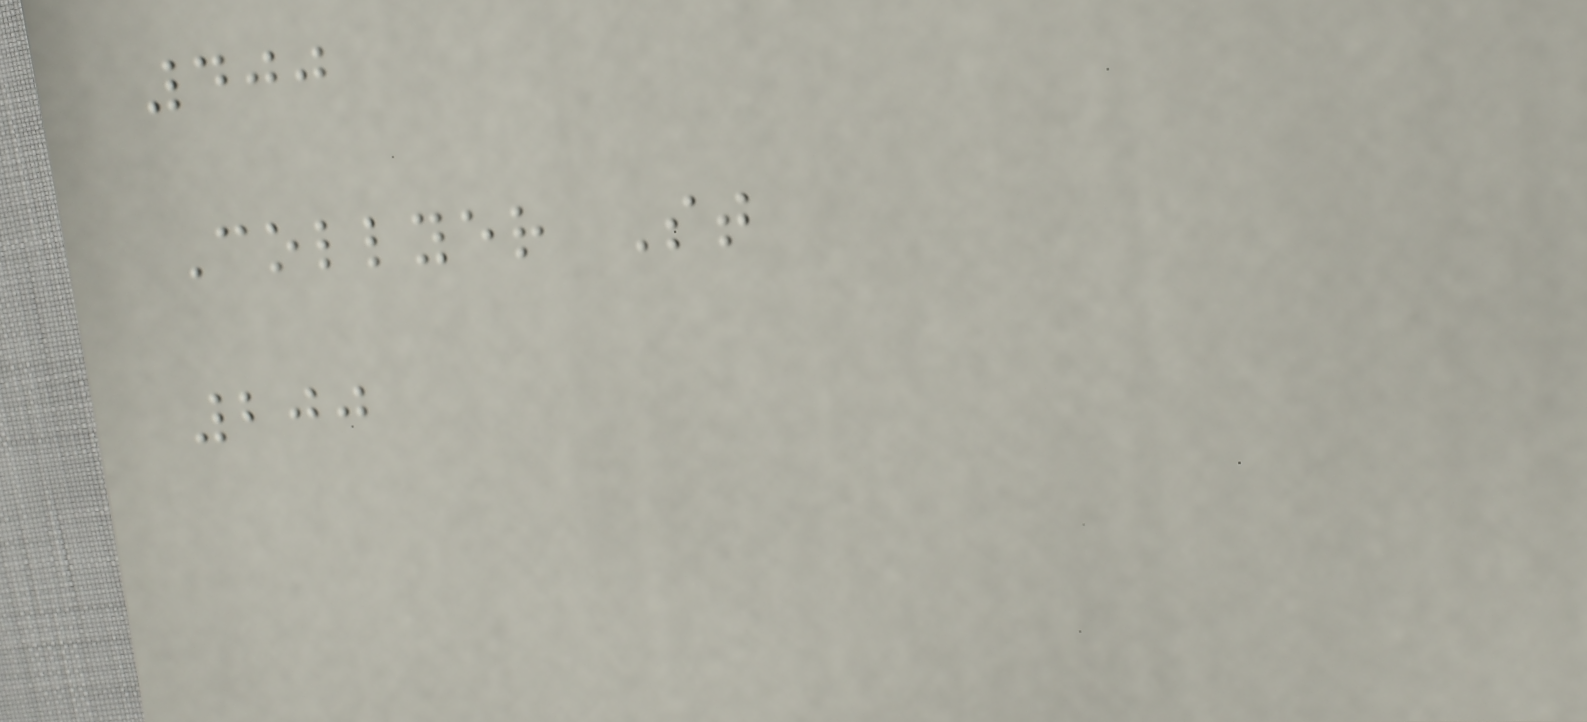400
Collyer St
200
